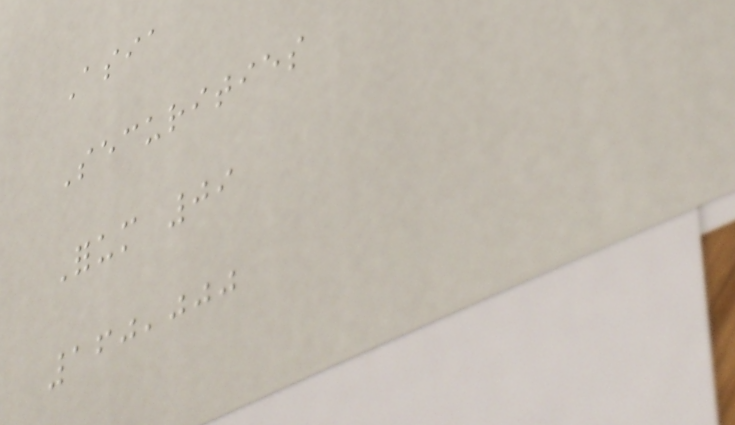Asia
Securities
Forum 09
160,000
